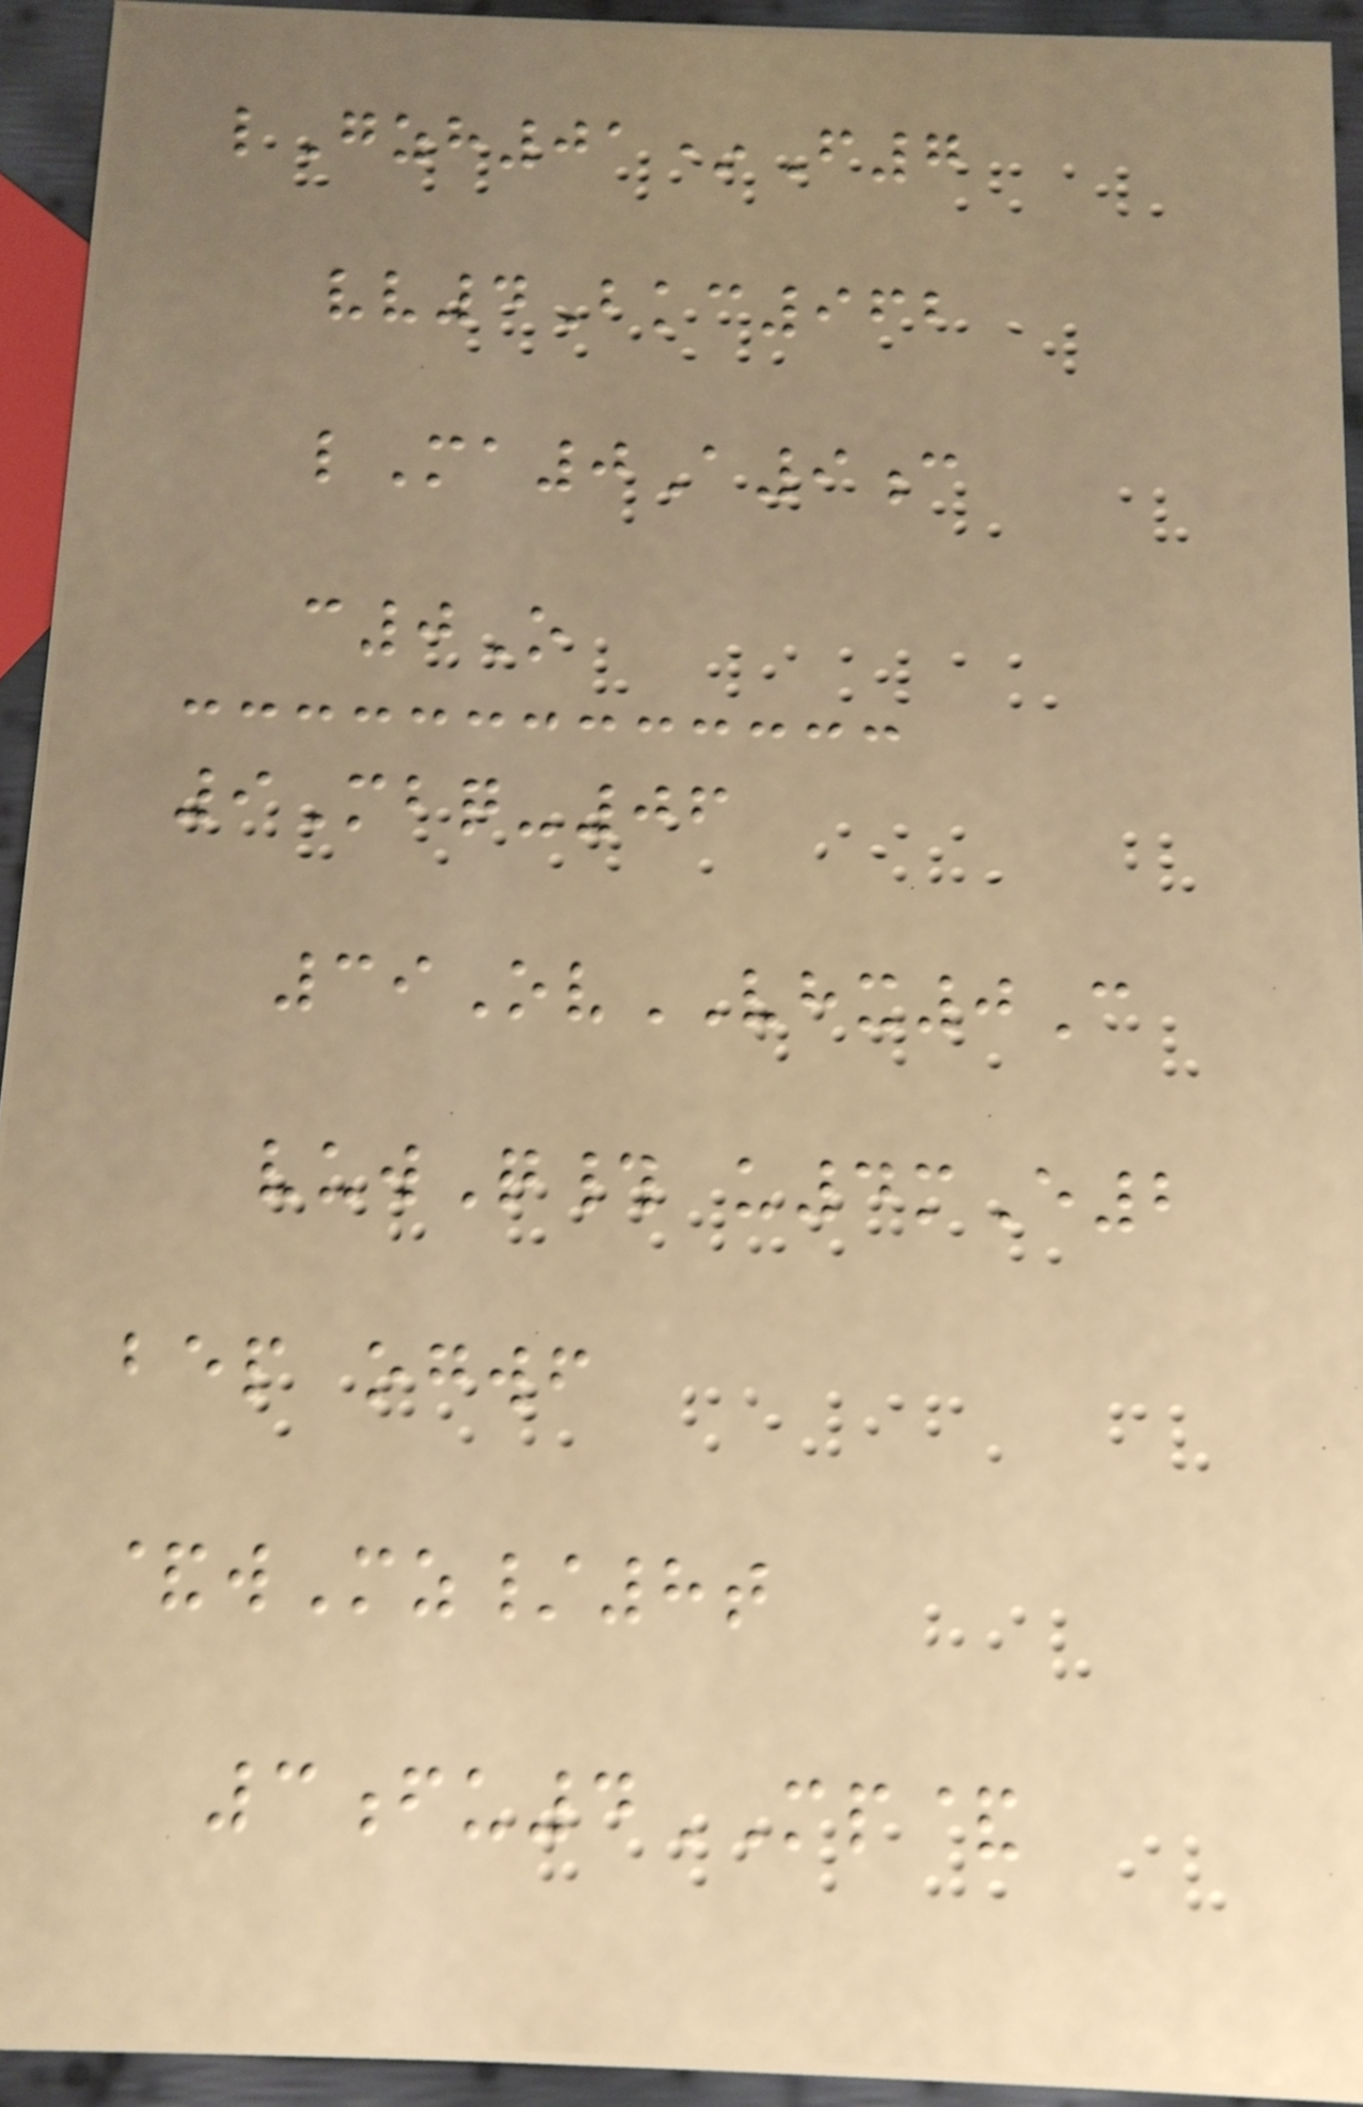lGzh01*F7
vv4Bkc962
lMa0A9c
c0O
9Mbq-06
39OvVHX0C
vuwQ# u4mE2
bep ogwf
&wMz/8t
3fu4MP&
